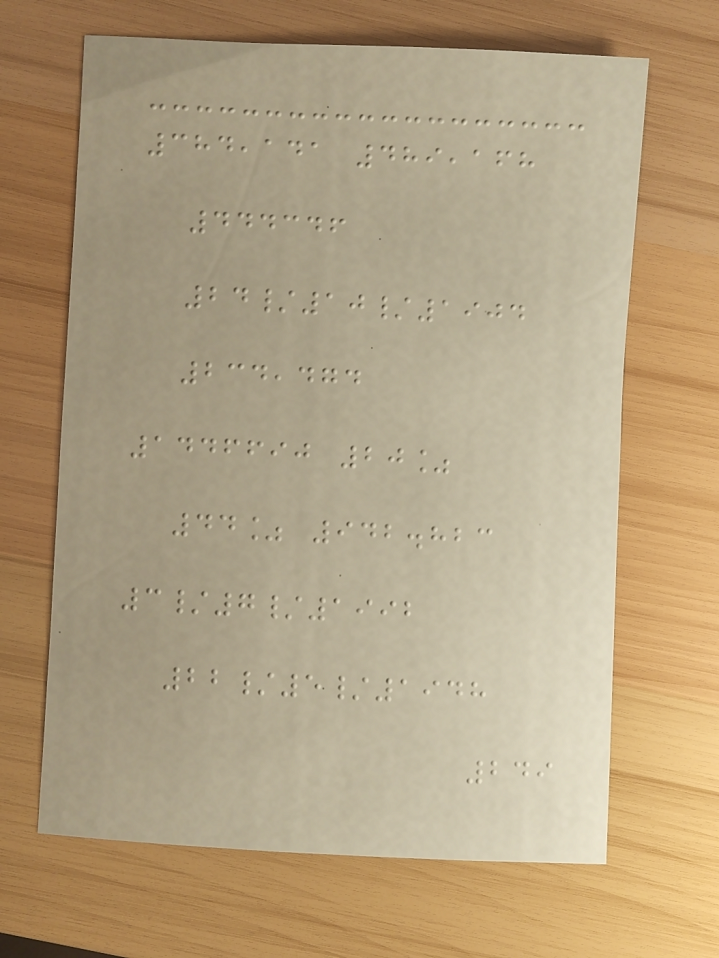384,141 489,168
444346
24/10/1904
234,474
1446690 20%
44% 942.823
3/7/1992
22/5/1948
249
